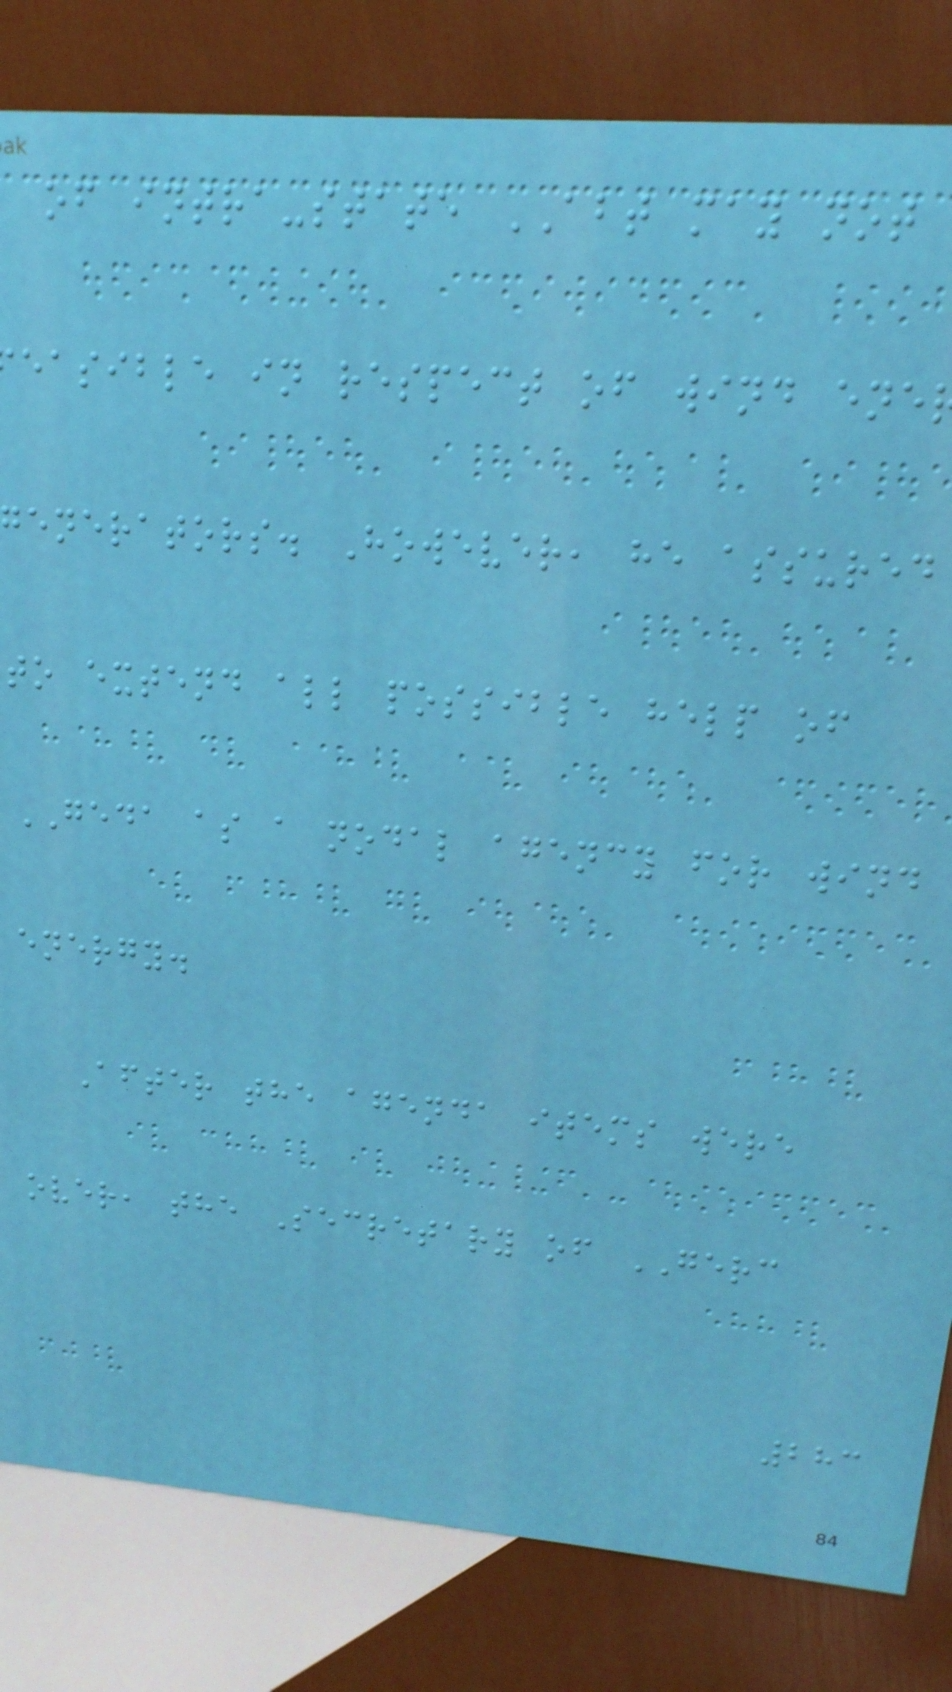of intra-state ABT may not
easible in respect of wind ene
enerators. However, he assured
to extend all possible help of
GEDA as a nodal agency for wind
energy.
After the agenda items were
over, the Secretary of GERC
283
